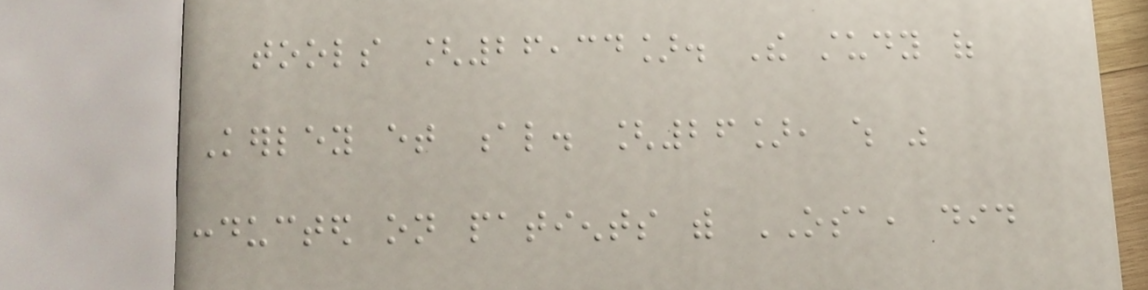tools [26,34]. The study of
Kerley et al. [26], which was
conducted on patients with OSA, did
